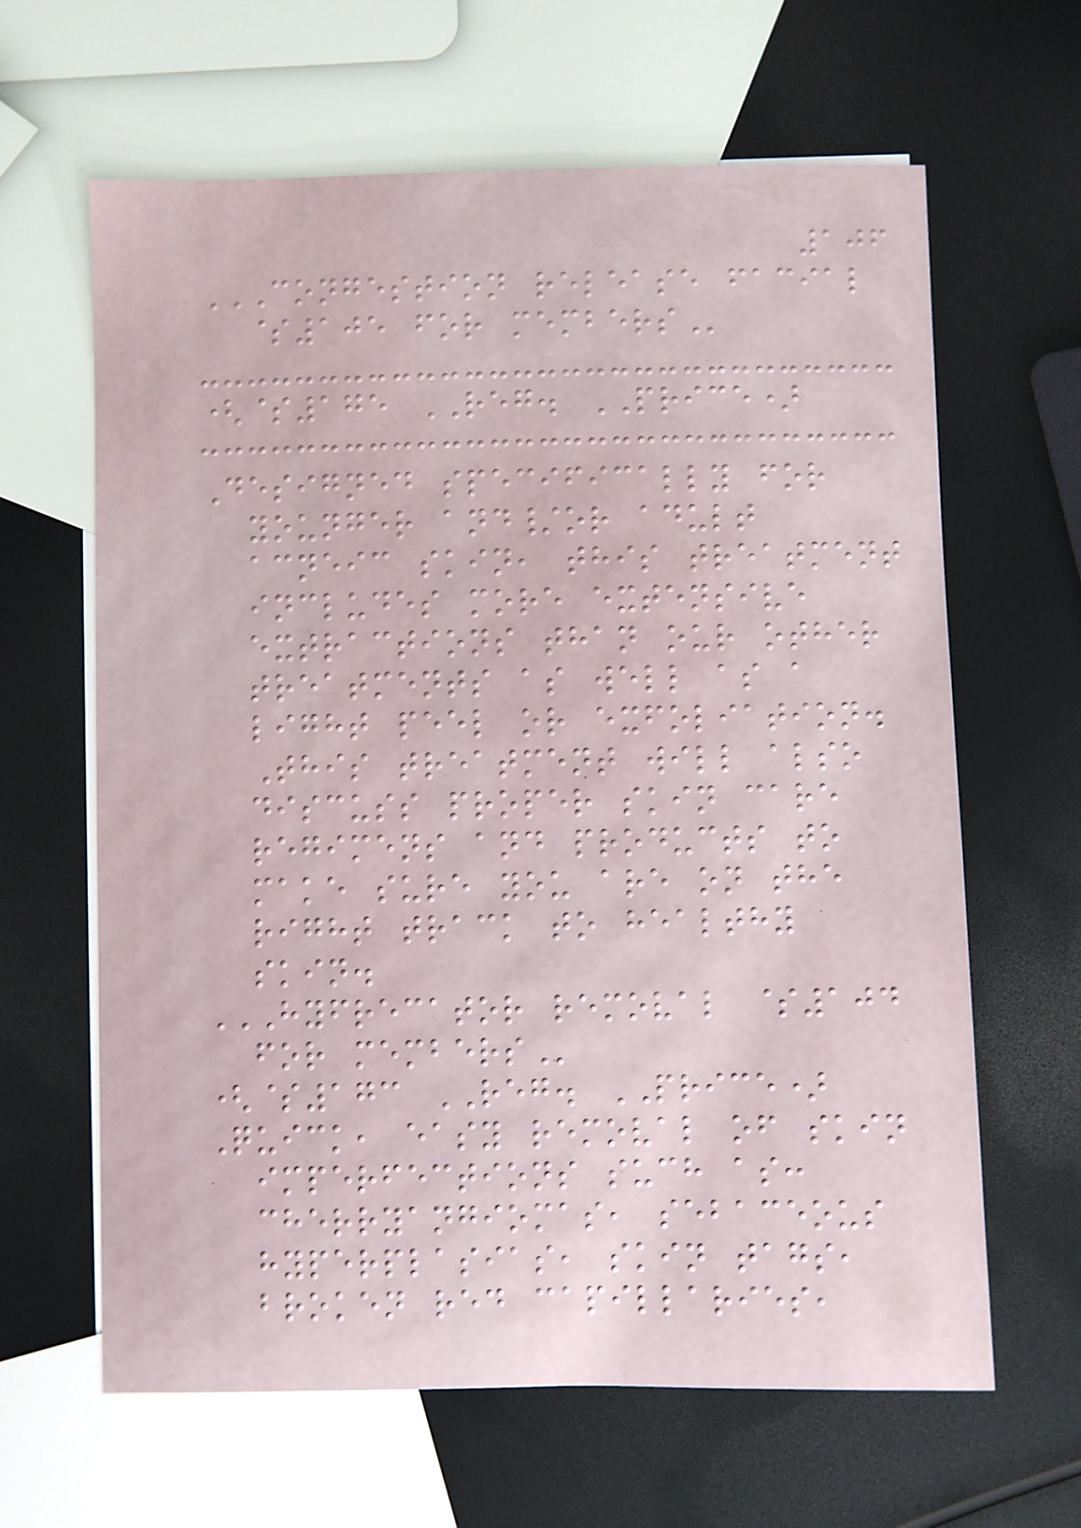106
CONGESTION RELEASE FACIAL
$105 FOR MEMBERS
($175 REG. PRICE)
Designed specifically for
younger and/or adult
acneic skin, this treatment
includes more extensive
extractions than our other
treatments as well as a
light peel or exfoliation.
This treatment will also
discuss proper skin care
regimens and products to
make sure you are on the
right track to healthy
skin.
HYFRECATOR REMOVAL $104
FOR MEMBERS
($173 REG. PRICE)
Quick, easy removal of skin
imperfections such as:
cherryangiomas, sebaceous
hyperplasias, skin tags,
broken red capillaries,
